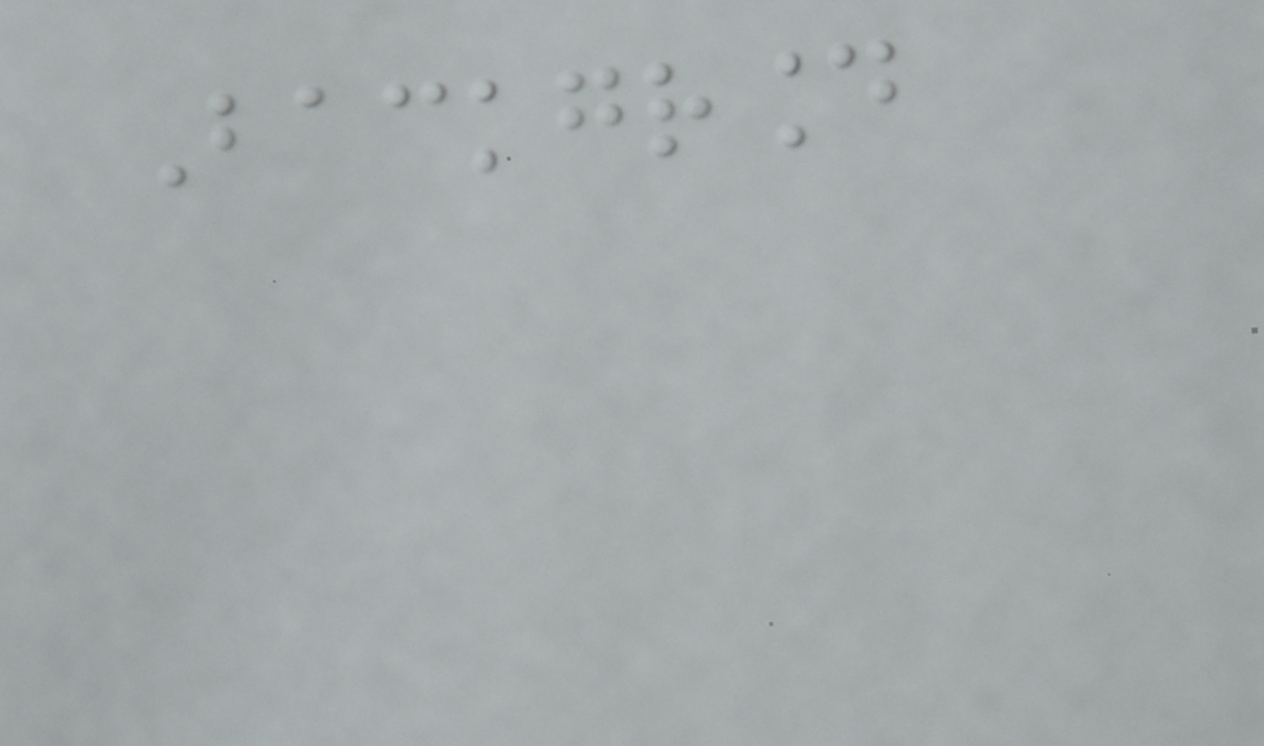Background
